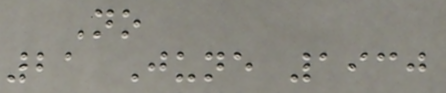No
21 June 1930
